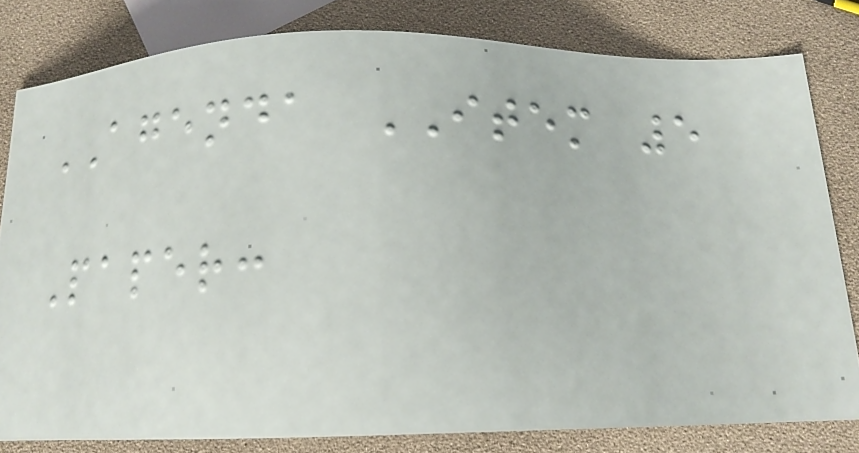AGENDA ITEM 5
Paper:
